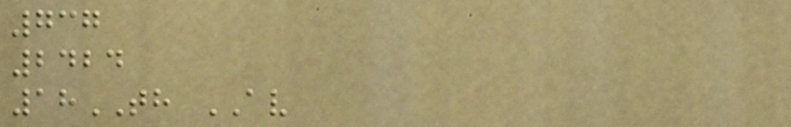737
2424
18TH AV
